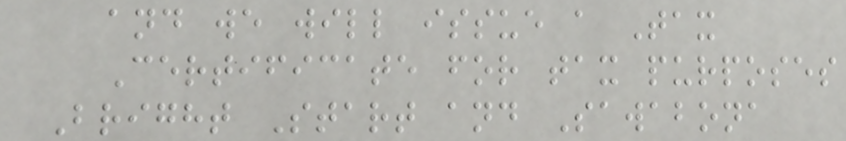and we will issue a Tax
Certificate for tax purposes
Bright Start and Sawabona
